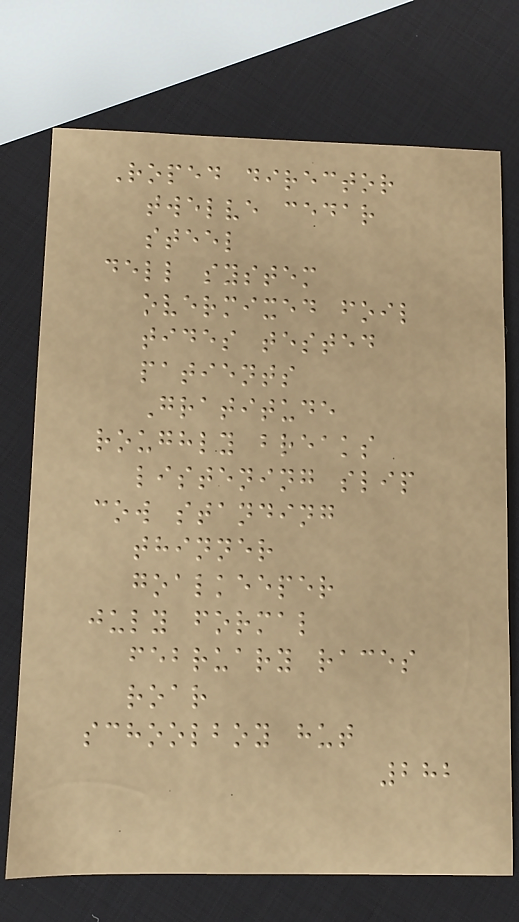Roped director
twelve cedar
steel
dell system
overmixed foil
tides tested
patients
Gratitude
roughly breaks
listening slip
cow standing
thinner
goalkeeper
july formal
february races
roar
schoolboy hut
282
